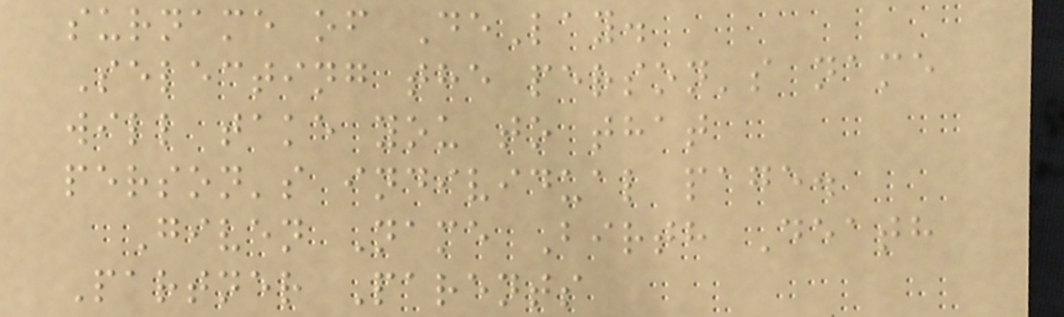surname of DeLay.
Selecting the person's name
will take you to that
person's individual page.
Given Name Birth Death
Partner Parents
